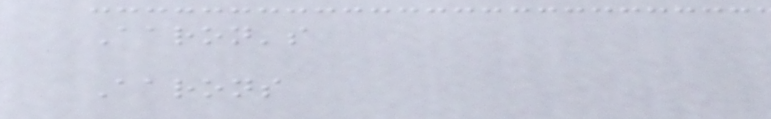Aaron's
Aarons
